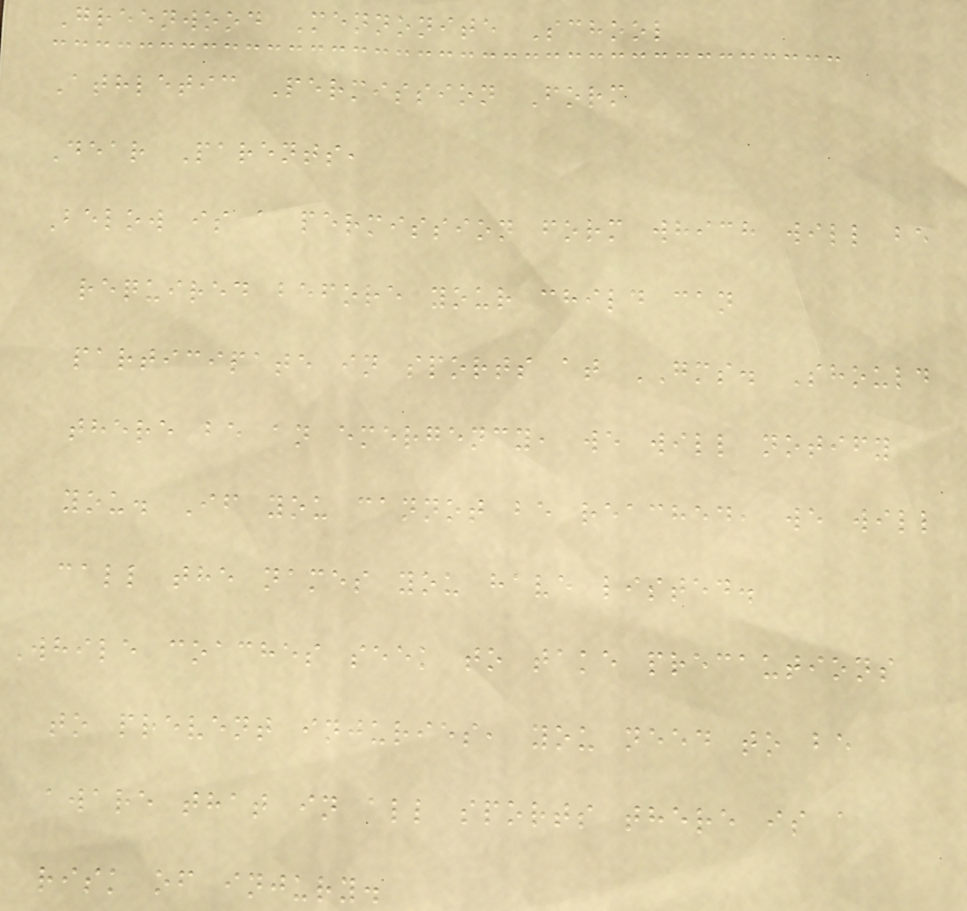Greenwood Mennonite School
Athletic Permission Form
Dear Parents,
Below is a permission form which will be
required before your child can
participate in sports at GMS. Should
there be an emergency, we will notify
you. If you cannot be reached, we will
call the names you have listed.
While coaches seek to take precautions
to prevent injuries, you need to be
aware that in all sports there is a
risk of injury.
